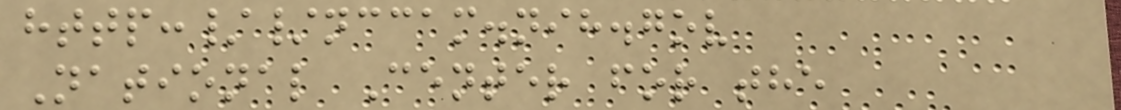http://nccam.nih.gov
National Center for the
